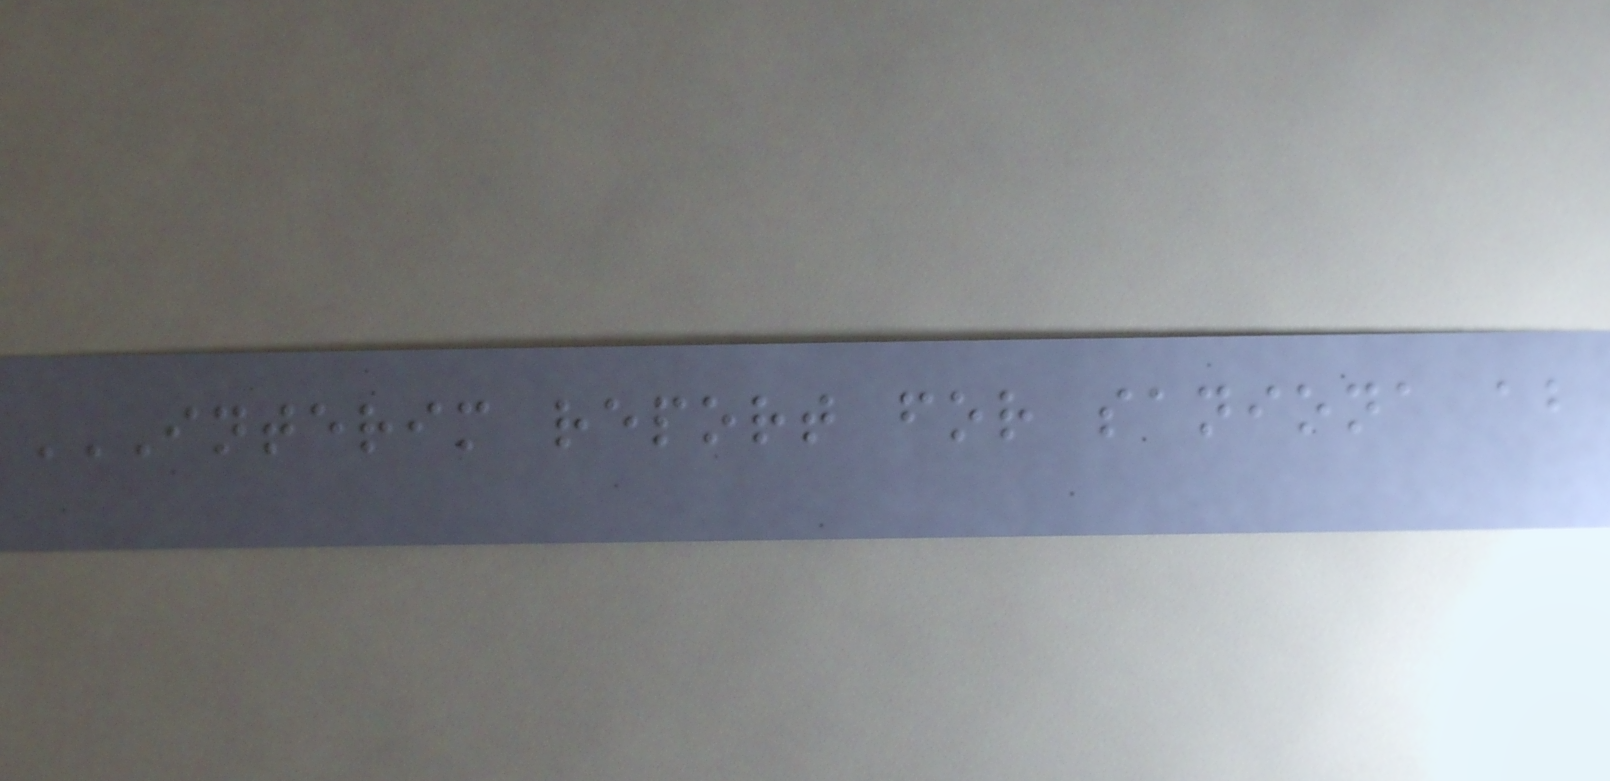INTERIM REPORT FOR SANIONA AB
